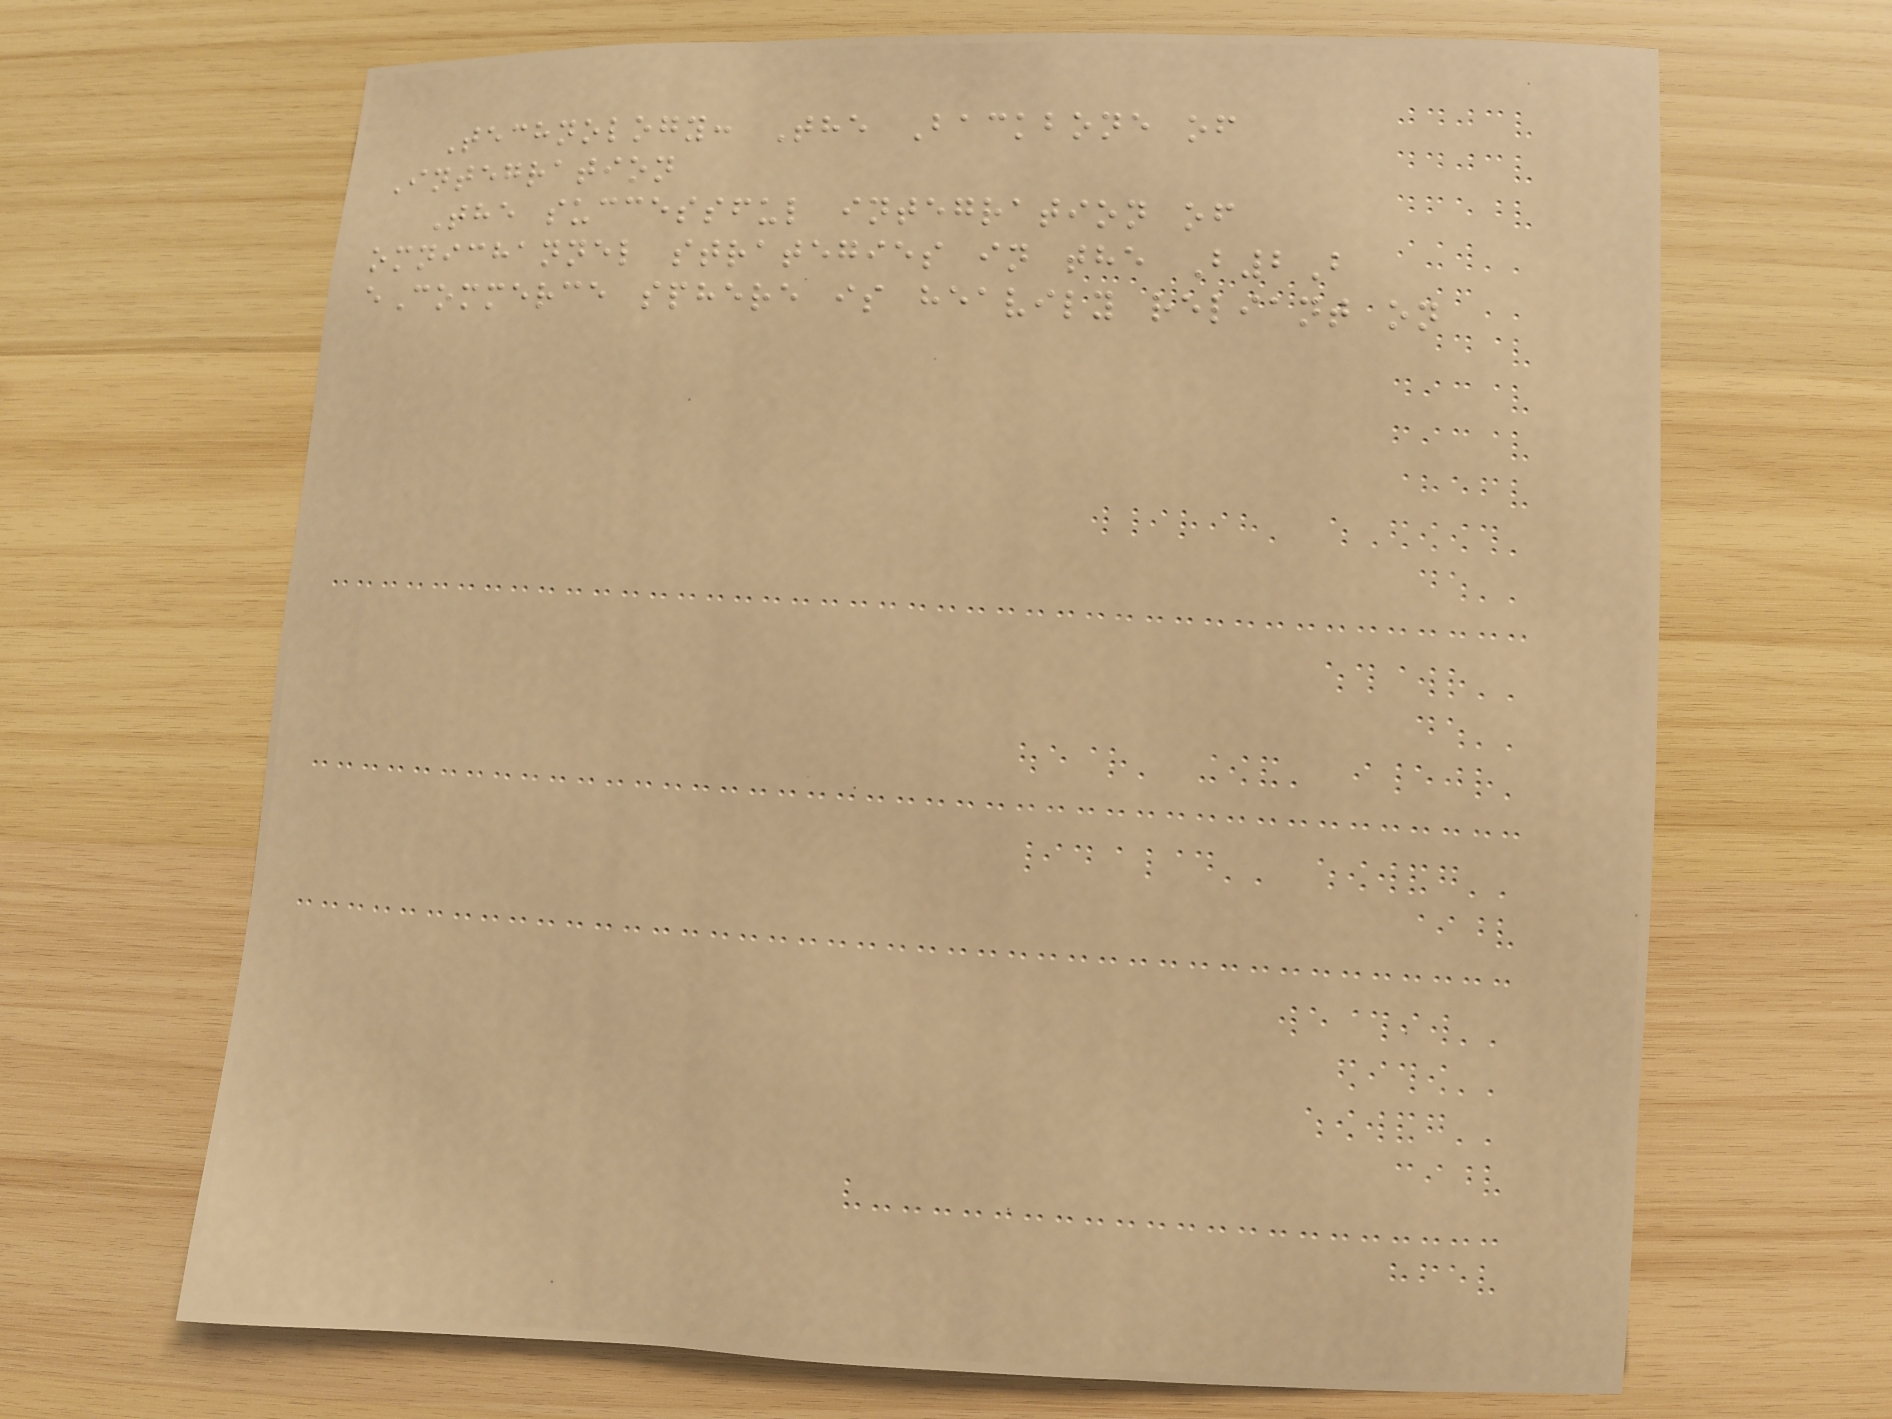Technology: The Backbone of
Integration
The successful integration of
omnichannel strategies in the B2B
eCommerce sphere is heavily reliant on
